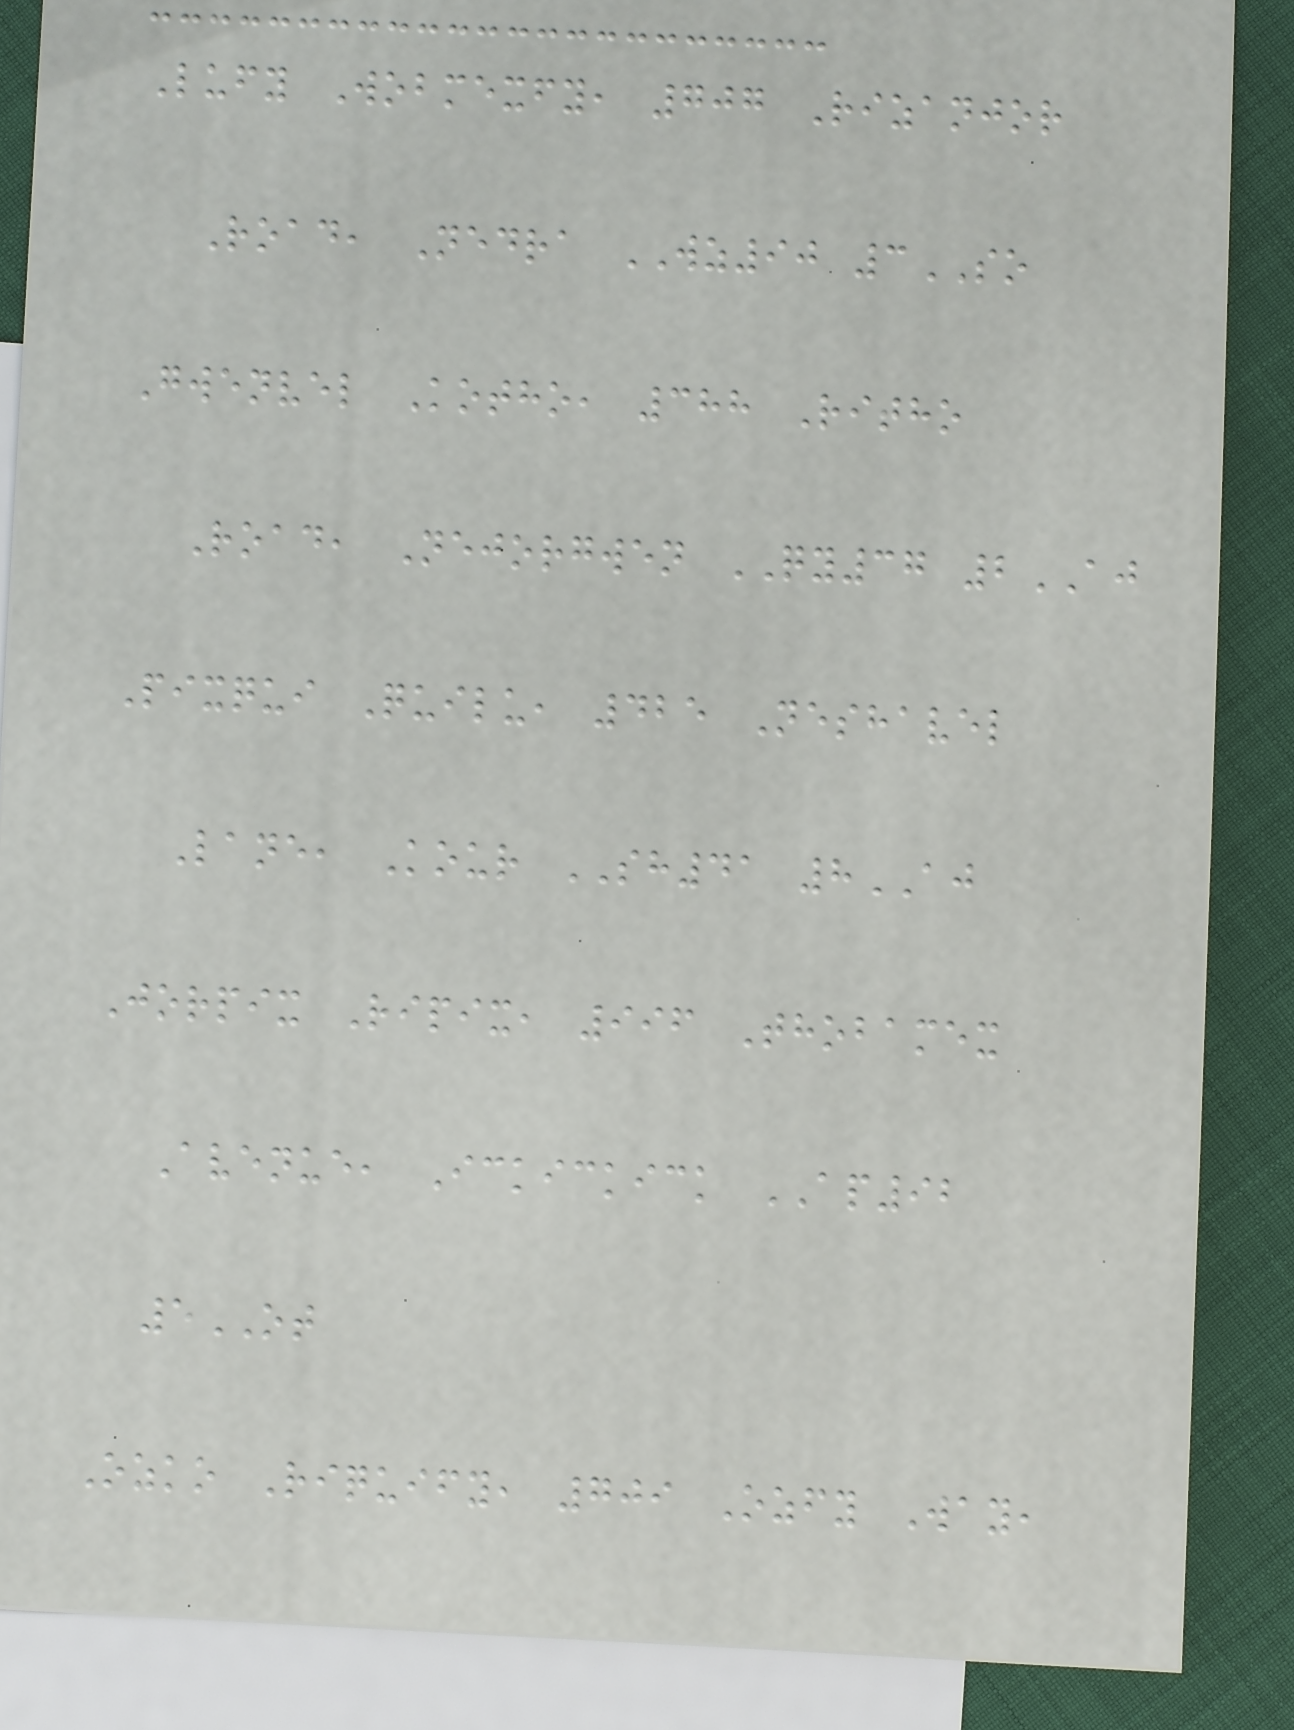Lufy Wobmexfy, 707 Rizanjor
Road, Nedra WZ90 3SO
Gwenvel Kotho, 388 Ritho
Road, Nejorgwen QY37 2AJ
Pixqui Quilu, 425 Neshavel
Lane, Kour SH41 8AJ
Jorpix Ripix, 996 Thobamex
Avenue, Ickickick AP92
5OT
Ozko Riquify, 709 Ozfy Way,
